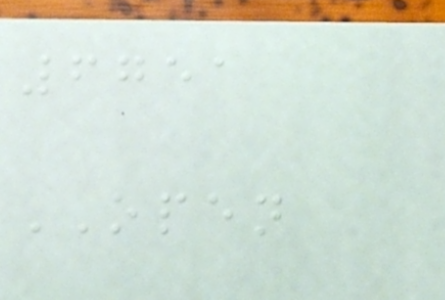6751
OPEN
